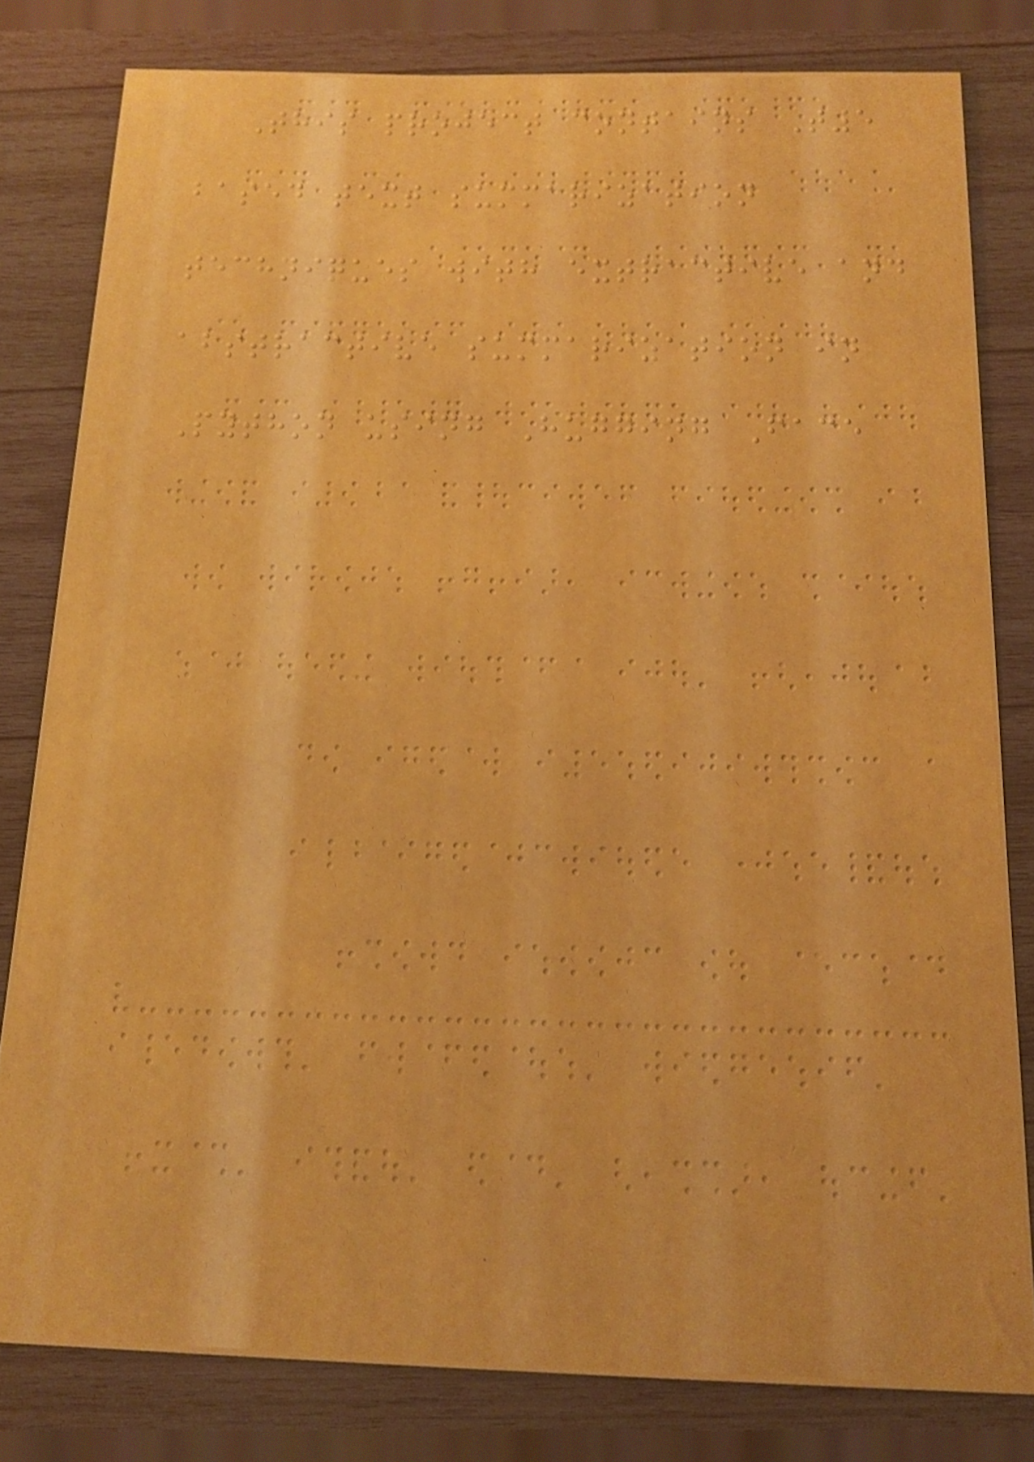This project contains T5
based text summarization
techniques with extractive and
abstractive summarization in
Python using Hugging Face
